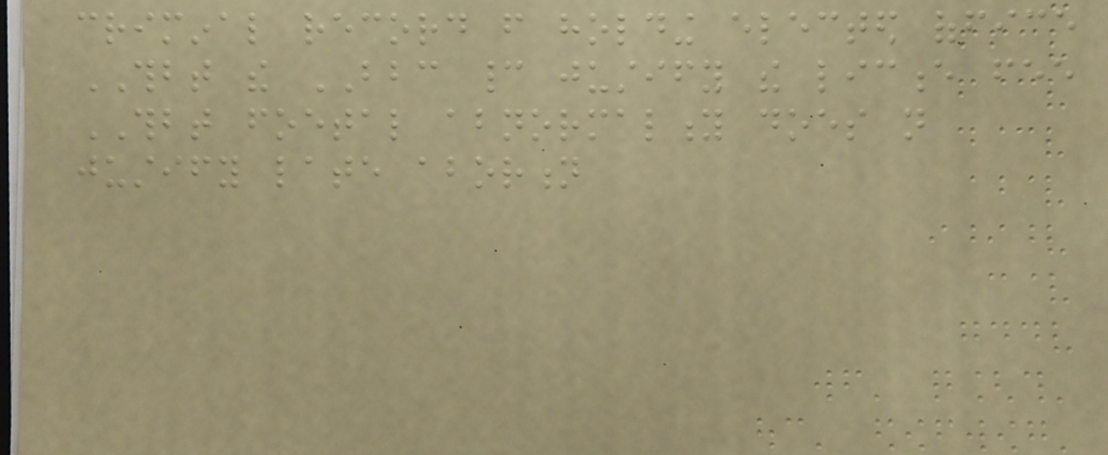criminal record from holding elected office
THBT the BBC cannot justify the licence fee
THBT foetal abnormality does not
justify late abortion
